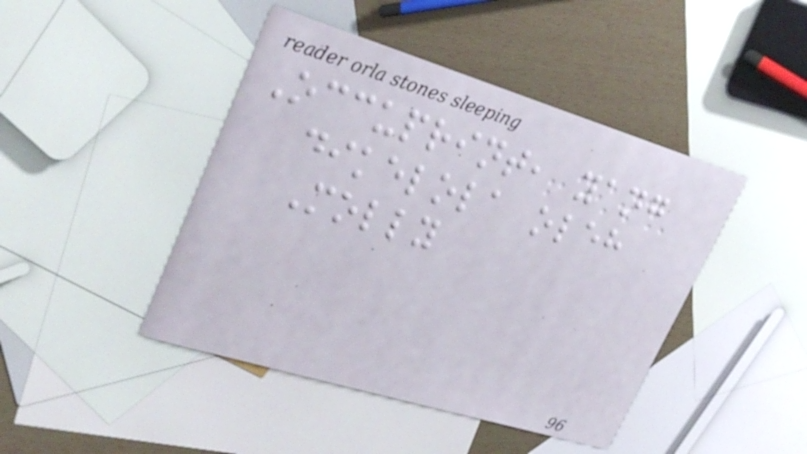Occuprint, yang
dikelola oleh
Molly
